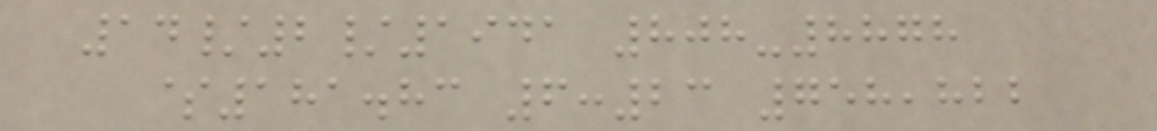14/2/1941 808-8878
$181.83 6:23 758,822
